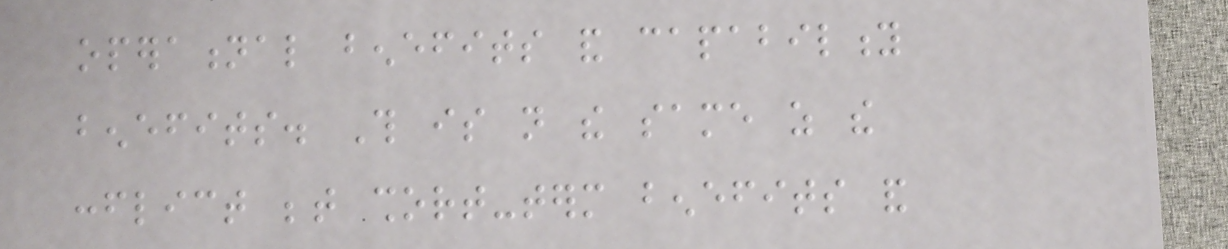operational benefits and capability
benefits. This is not the same as the
conflict between short-term benefits and
